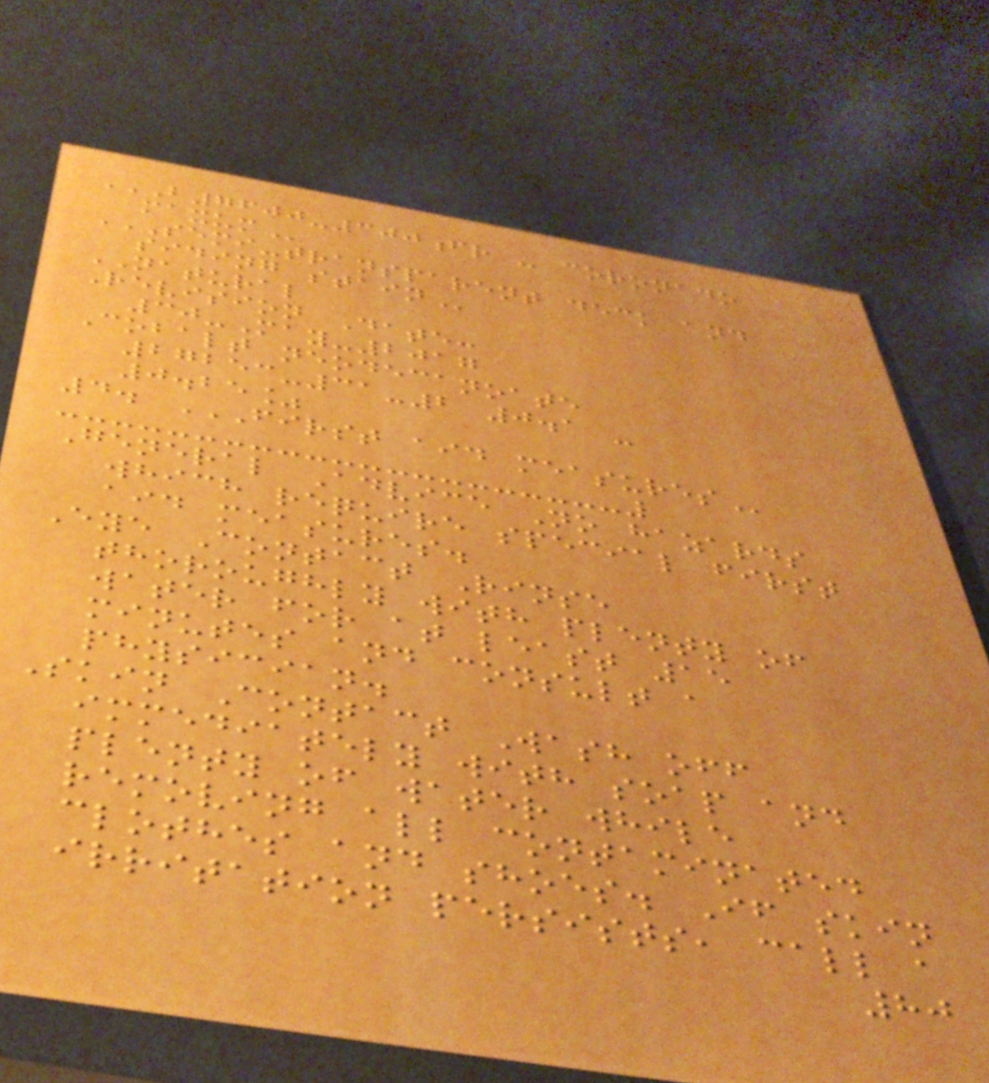B7600-300FR - CORONADO
MAXUM
SEMI-TRANSPARENT DECK AND
SIDING STAIN
NATURAL
Revision Date:
30-May-2017
Cobalt neodecanoate
27253-31-2 0.1 -
0.25%
4. FIRST AID MEASURES
General Advice No hazards
which require special first
aid measures.
Eye Contact Rinse
thoroughly with plenty of
water for at least 15
minutes and consult a
physician.
Skin Contact Wash off
immediately with soap and
plenty of water while
removing all contaminated
clothes and shoes. If skin
irritation persists, call a
80
